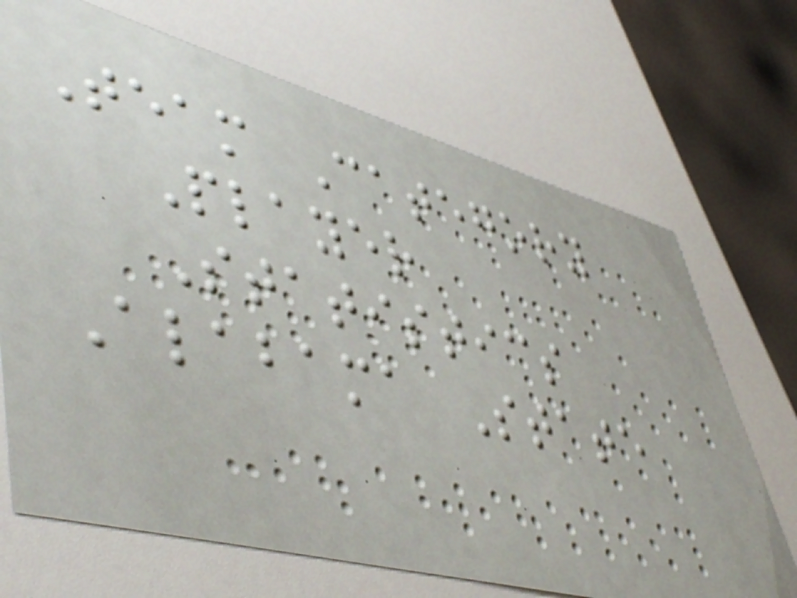Team Category
Player
Statistics
Alabama State
